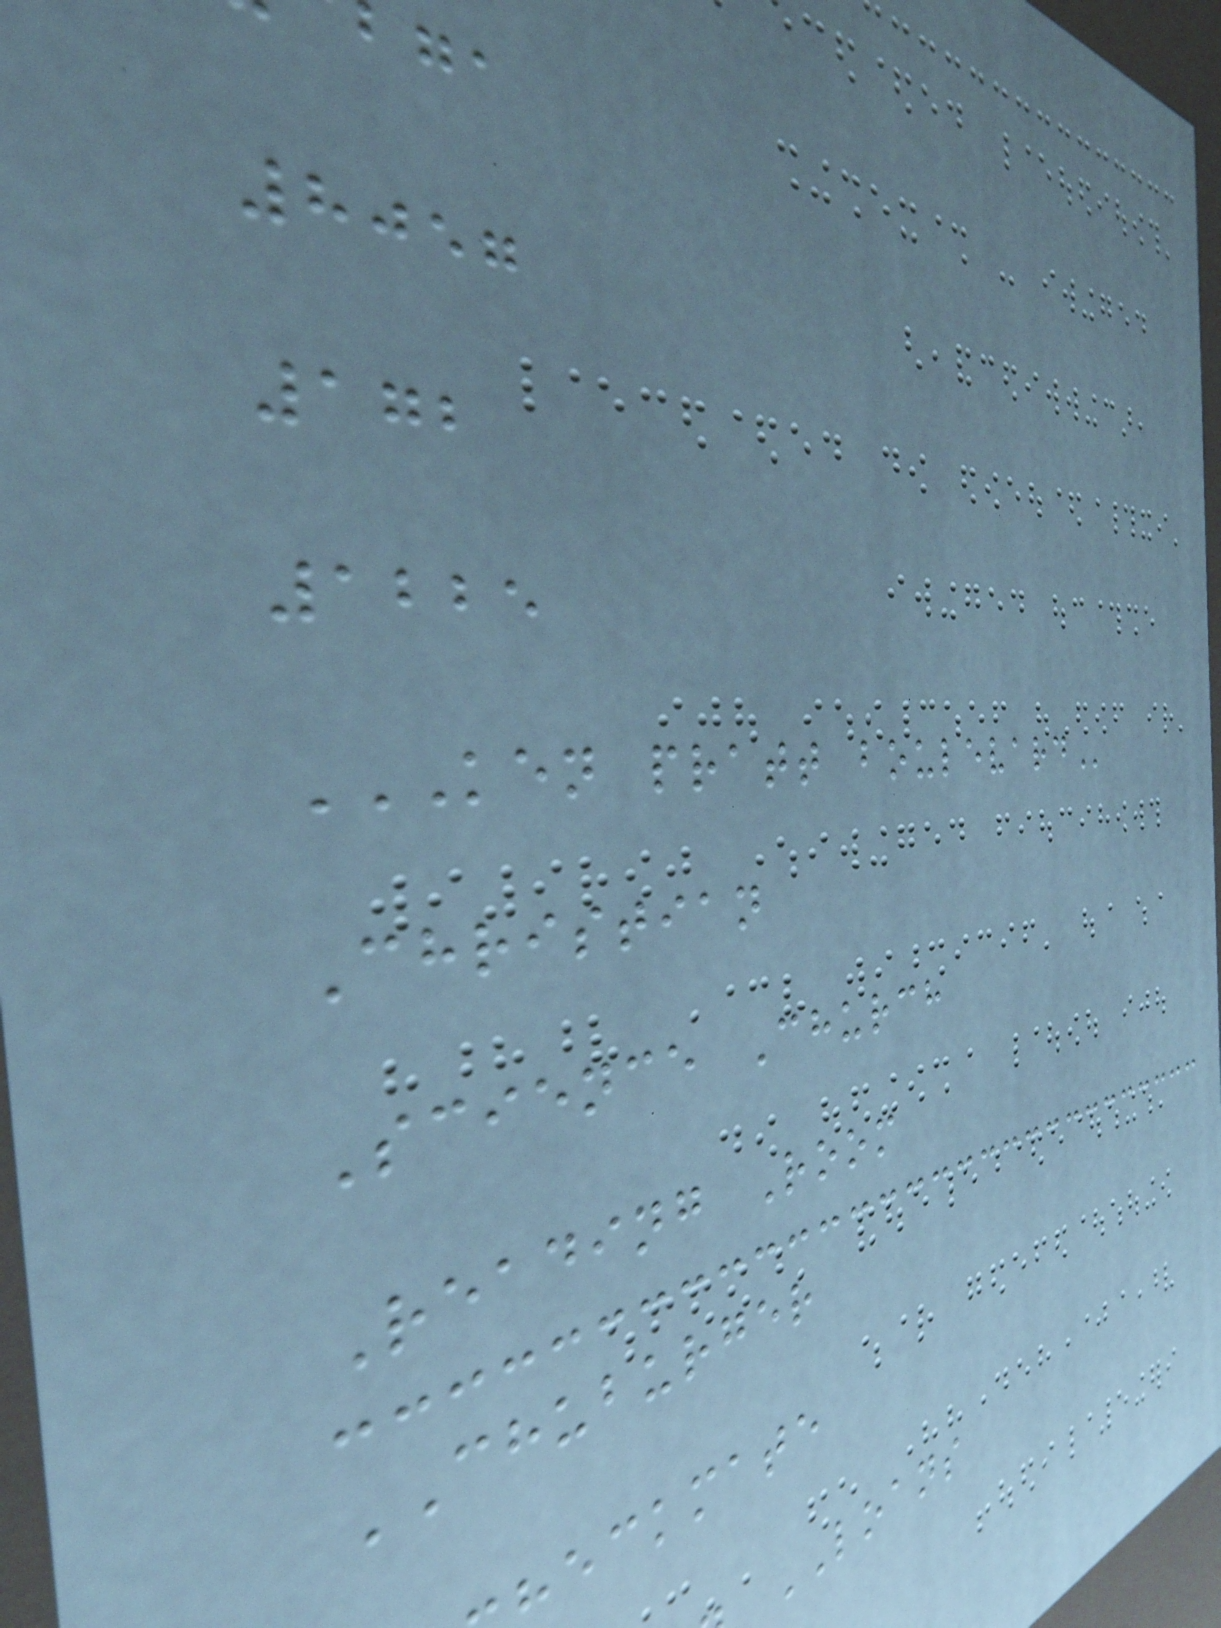8057
172
1225
KEN PRATT BOULEVARD
Christian
Science Church
Reading Room
CHUBURGER
eckmate
LOANS
